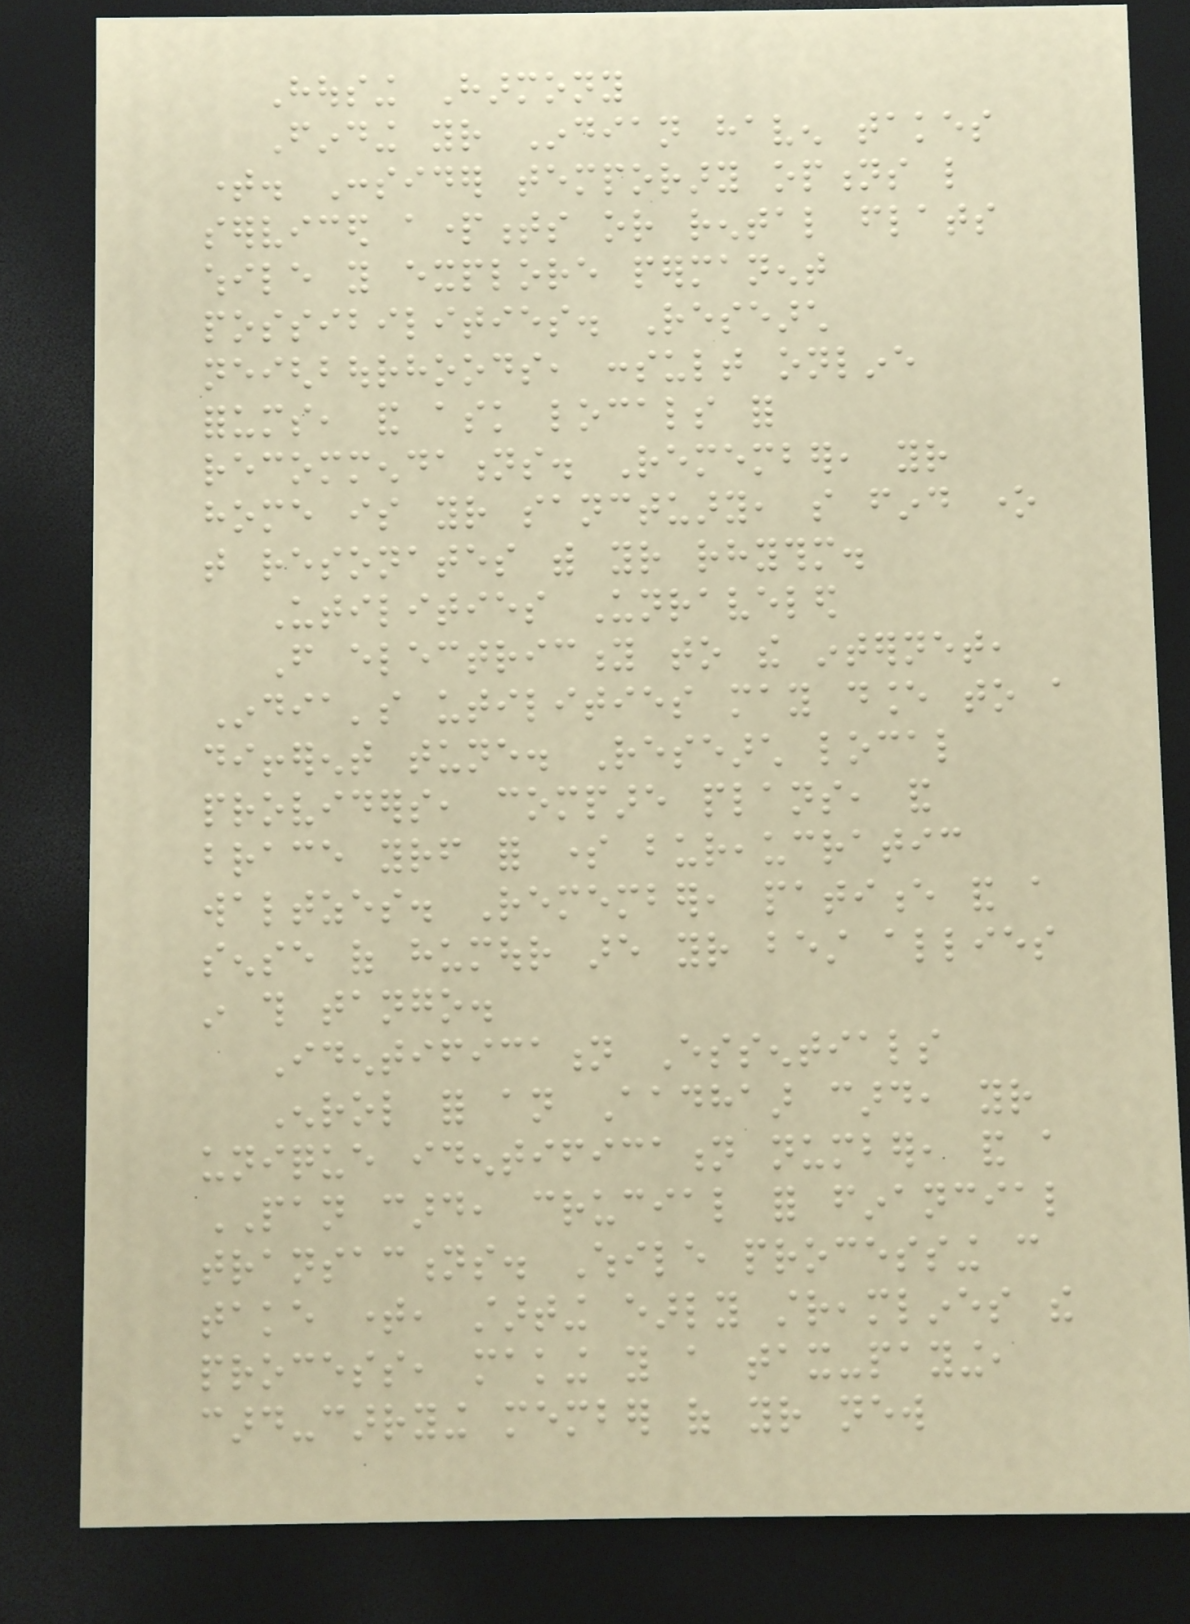Housing Harmony
Finding your Indian haven takes
time. Consider temporary options like
serviced apartments or rental flats
while you explore permanent
possibilities. Research
neighbourhoods, consult online
forums, and ask locals for
recommendations. Remember, your
home is your sanctuary, so find one
that resonates with your rhythm.
Utilities Unraveled
From electricity to the internet,
India's utilities may dance to a
different tune. Research local
providers, compare plans, and
brace yourself for some bureaucratic
waltzes. Remember, patience and a
sense of humour are your best allies
in this tango.
Identification Essentials
Enrol for an Aadhaar card, your
unique identification number, and a
PAN card, crucial for financial
transactions. While processing can
take time, starting early streamlines the
process, making you a tax-paying,
card-carrying member of your new
